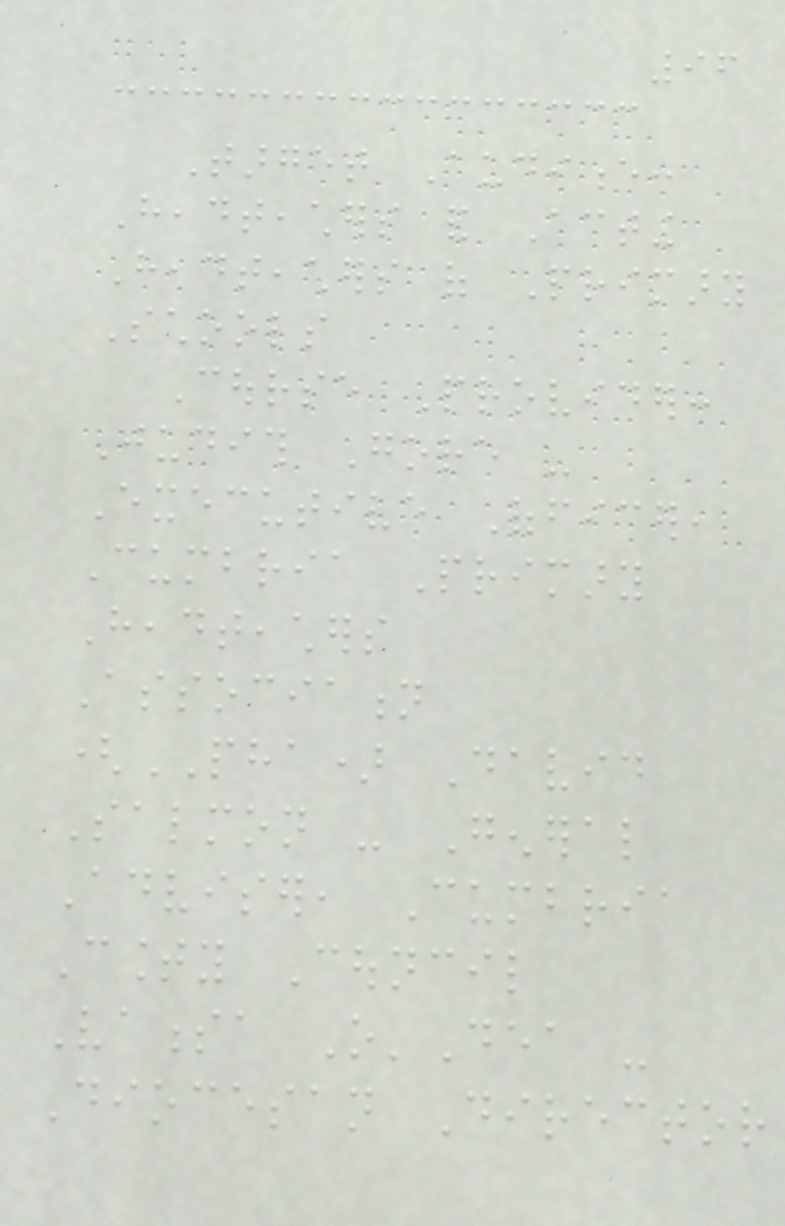96
Target Audience:
Headteachers and Acting
Headteachers of Primary
Schools
Course Provider:
Judith Gore -
Executive Officer,
Cumbria Primary
Headteachers
Association
(PHA) David
Salmon - General
Adviser, Cumbria
County Council
Vanessa O'Dea -
Diocesan Director
